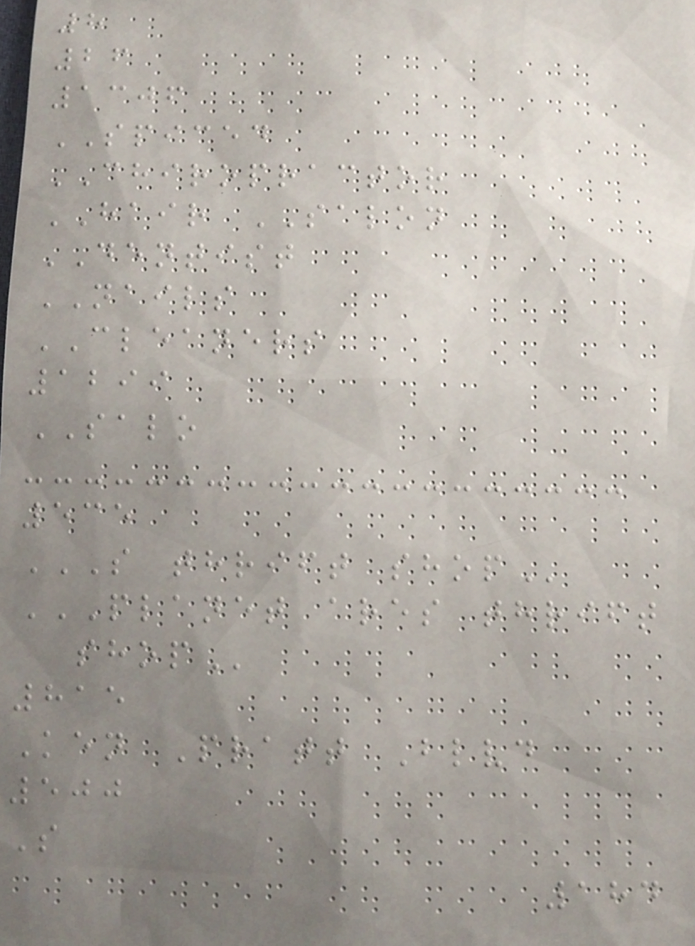8
26
1306
SPICED
CHIROPRACTOR
HAIR SALON
DENTIST
NAILS
CLEANERS
1299
SALO
535
S THRIFT SHOP
PLANET ARES THRIFT
SHOP
815
Ken Pratt Blvd
500
S
184
